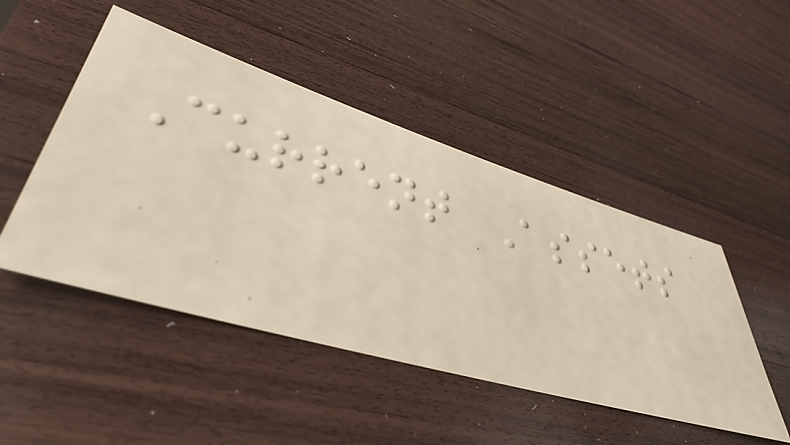Current Assets
